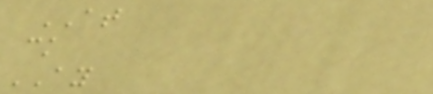AT
ck
AY
